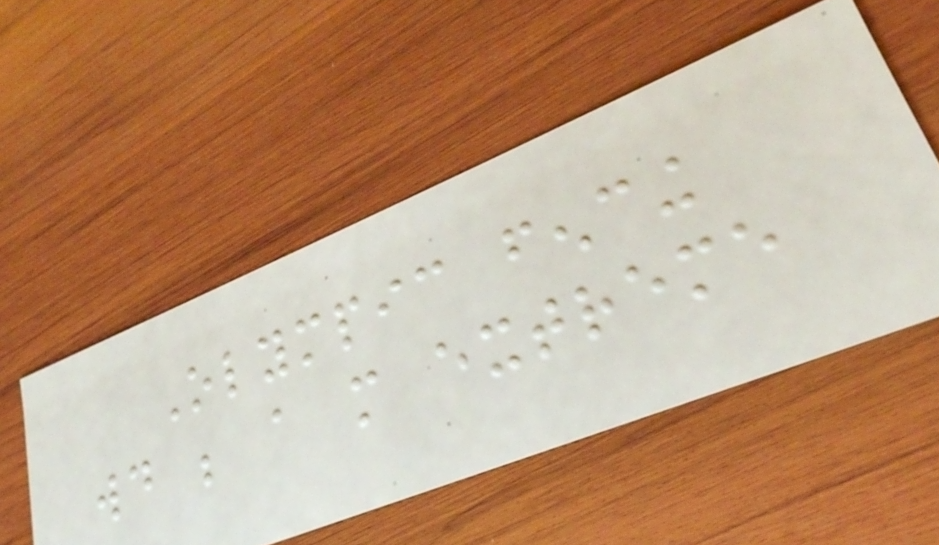Olympic fencing
would be a more extreme
